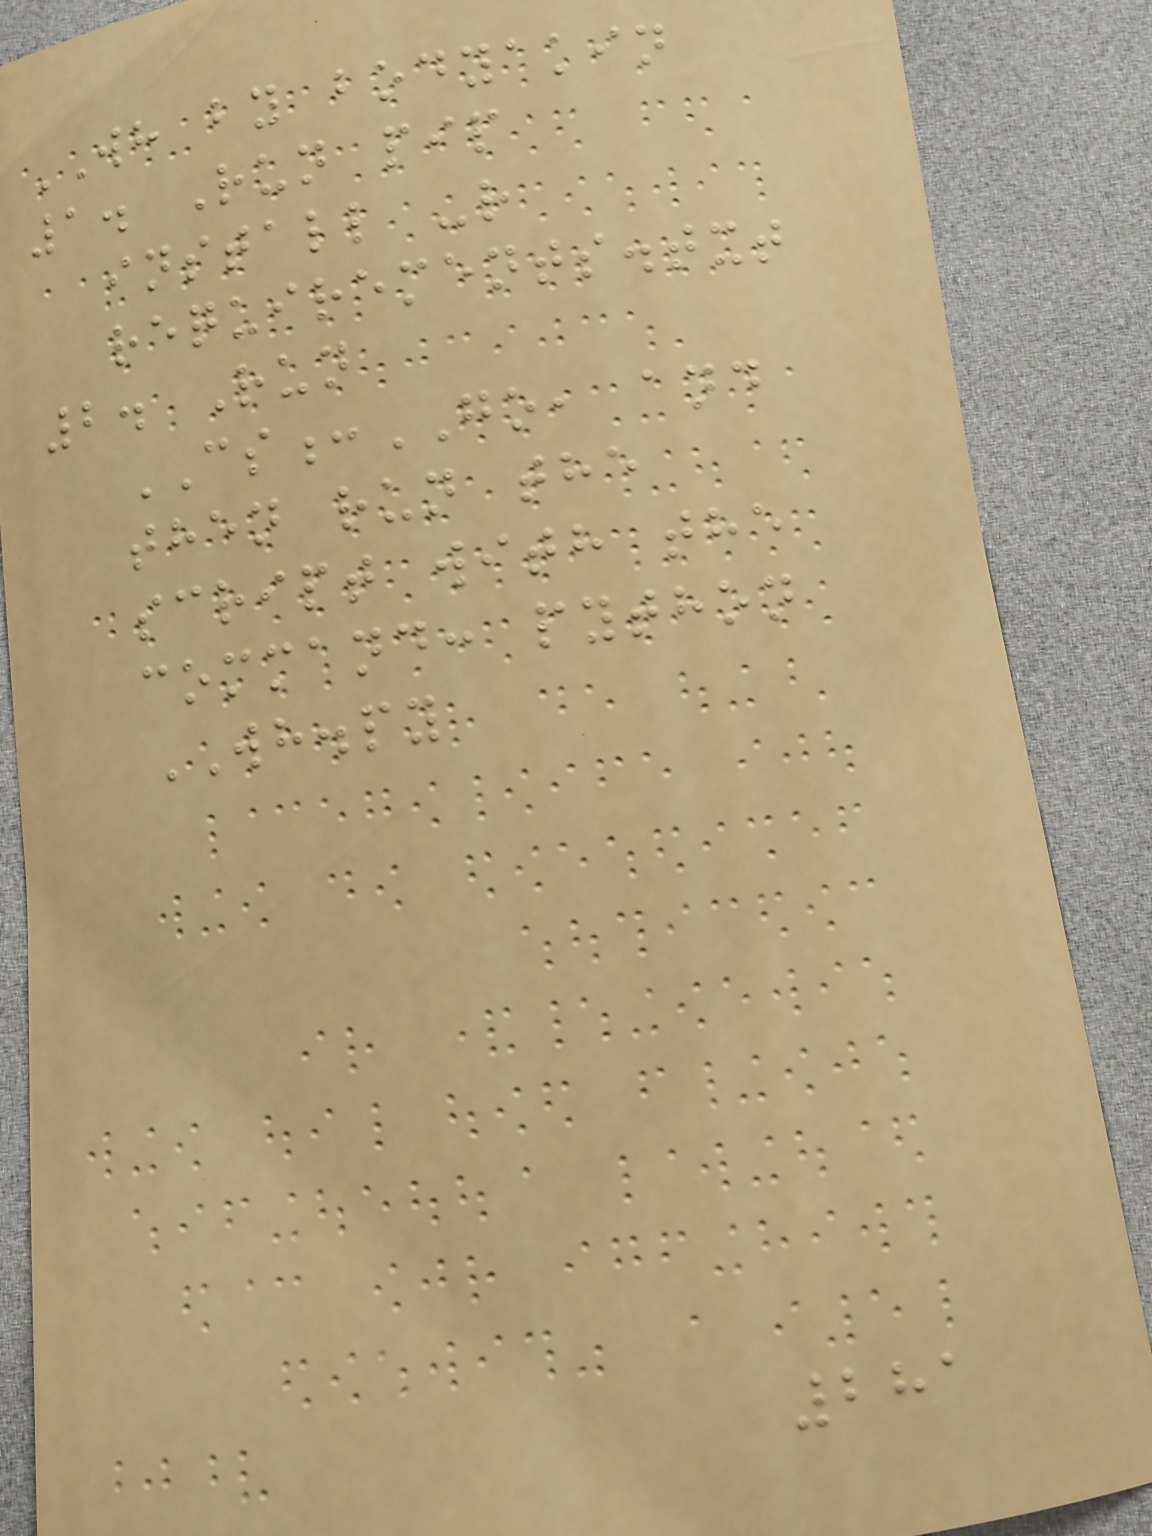WH by bodyakin
1. Run pip
install -r
requirements.txt
2. Run
CS:GO, and
then run the
script with the
command: python
WH.py
281
